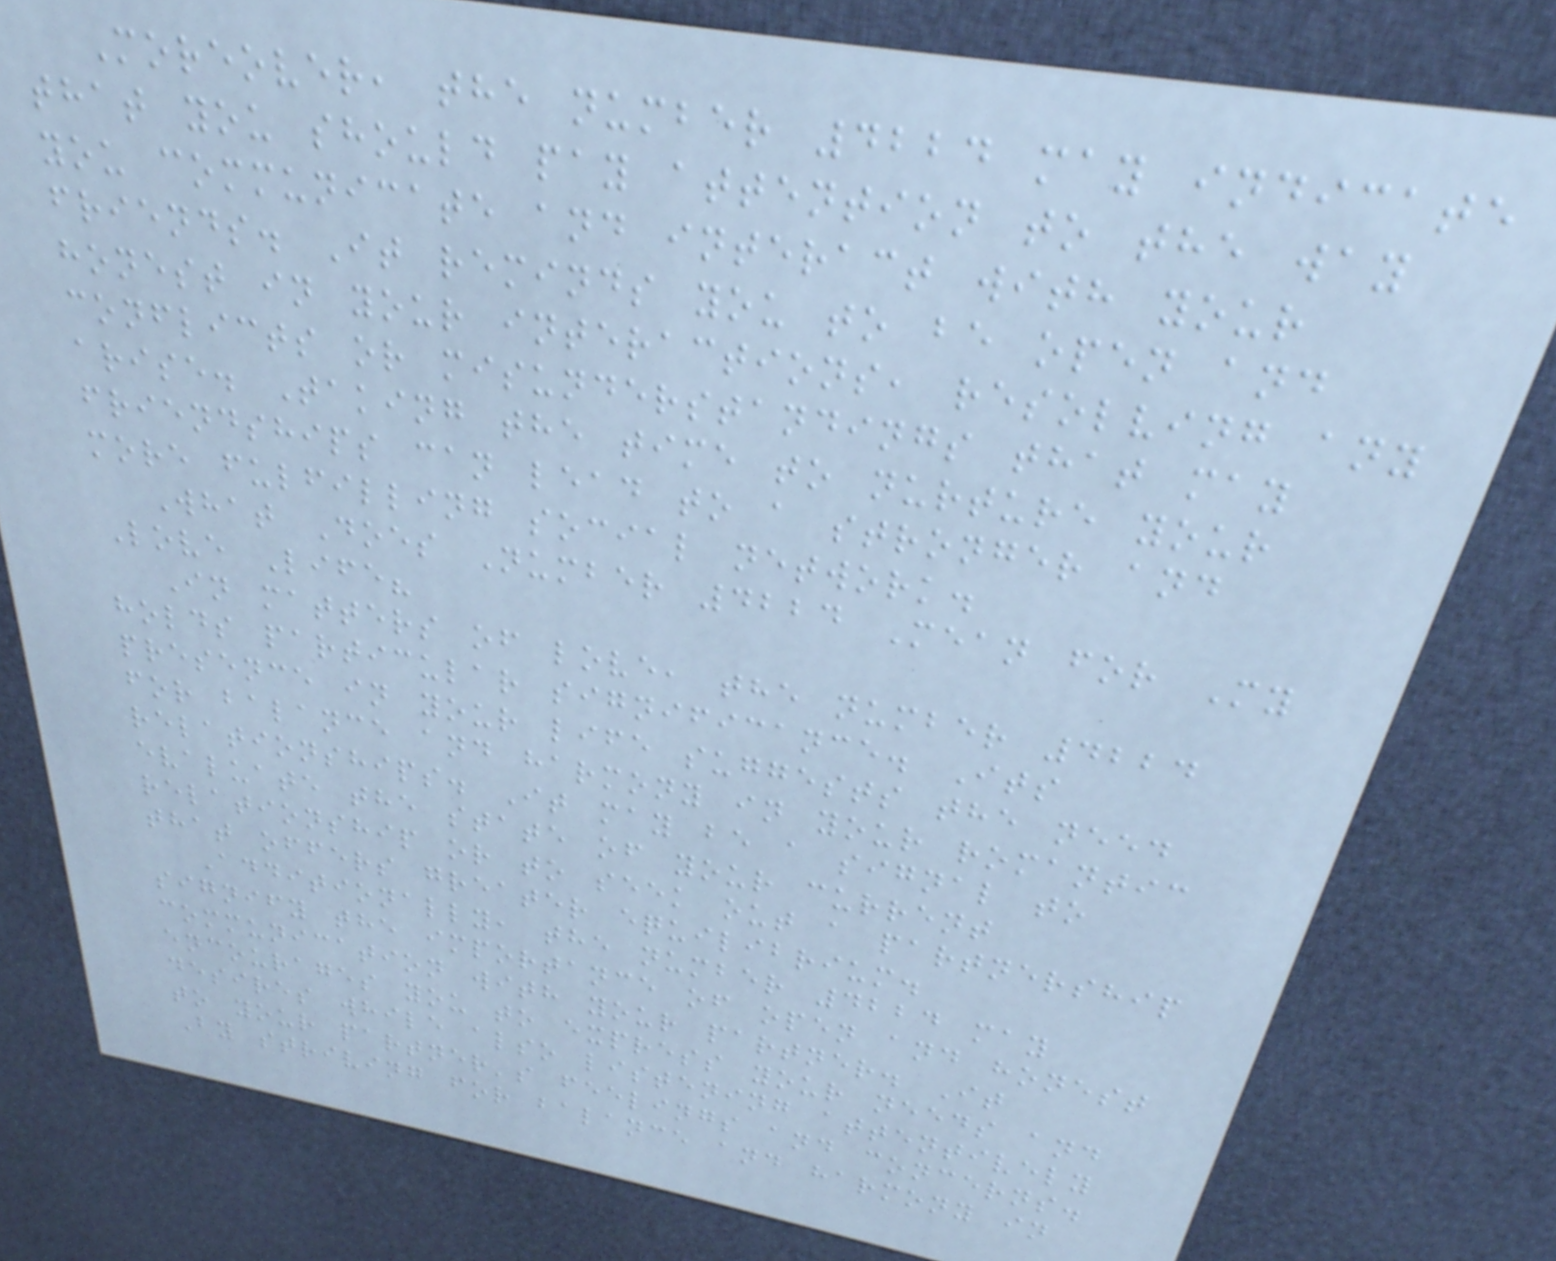Moreover, the number 4224 may indicate
that you should pay attention to the way
you communicate and interact with your
friends. It reminds you to be open and
honest in your interactions, resolving any
conflicts or misunderstandings that may
arise. Taking the time to nurture your
friendships can lead to a stronger and
more fulfilling social network.
What Does Number 4224 Mean for My
Love Life?
In matters of love, the number 4224
holds particular significance. Its
presence in your life suggests the need
for balance and harmony in your romantic
relationships. It may be a signal to
evaluate the state of your current
relationship or to seek out a partnership
that offers greater equilibrium.
Additionally, the number 4224 may
signify the importance of open and honest
communication with your partner. It
encourages you to express your needs and
desires while also listening attentively
to your partner's feelings and concerns.
By striving for balance and harmony in
